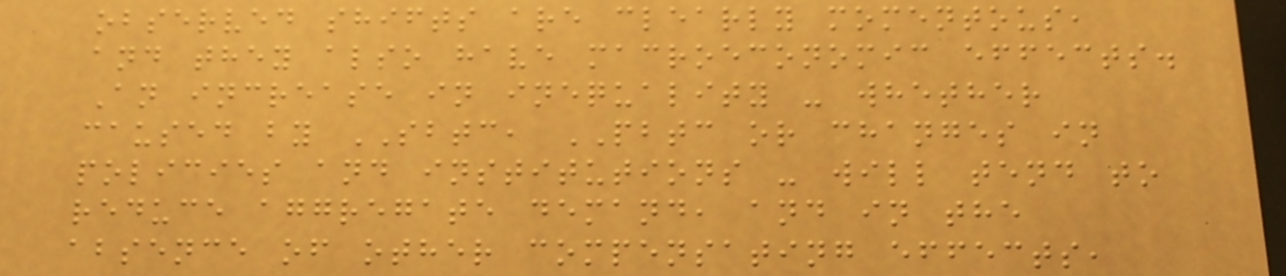observed shifts are clearly momentous,
and they also have macroeconomic effects.
An increase in inequality - whether
caused by SBTC, PBTC or changes in
policies and institutions - will tend to
reduce aggregate demand, and in the
absence of other compensating effects,
